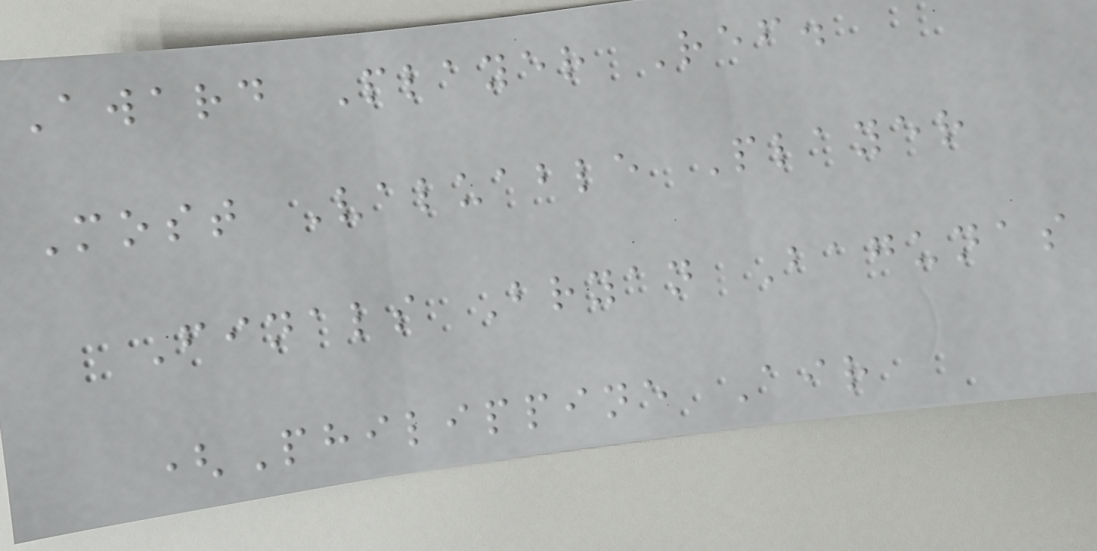Award Player Ref.
Most Valuable Player
Finals Bryan Bagunas
(Philippine Air
